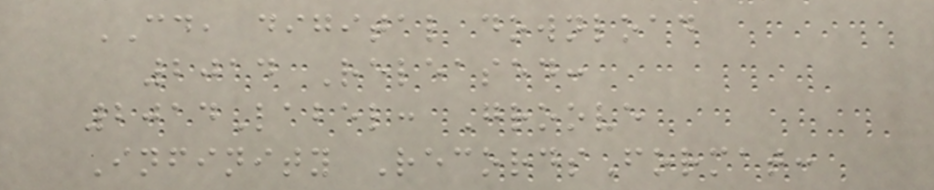CD, digital download
2014 Released:
2014Label: Groove
Infinity RecordsFormat:
